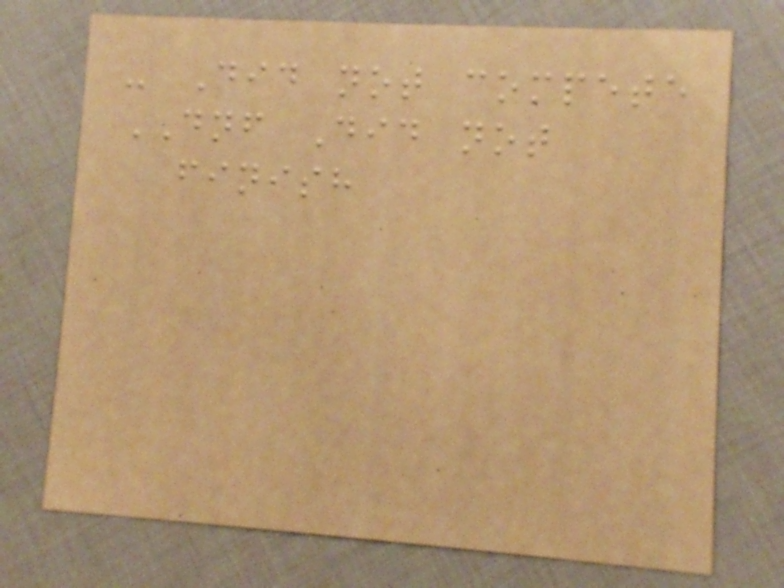- Did not compete
DNF Did not
finish
